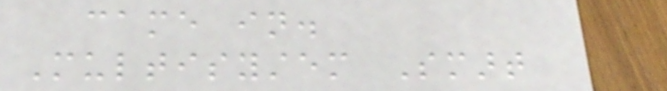came in.
Multisystem Smart
